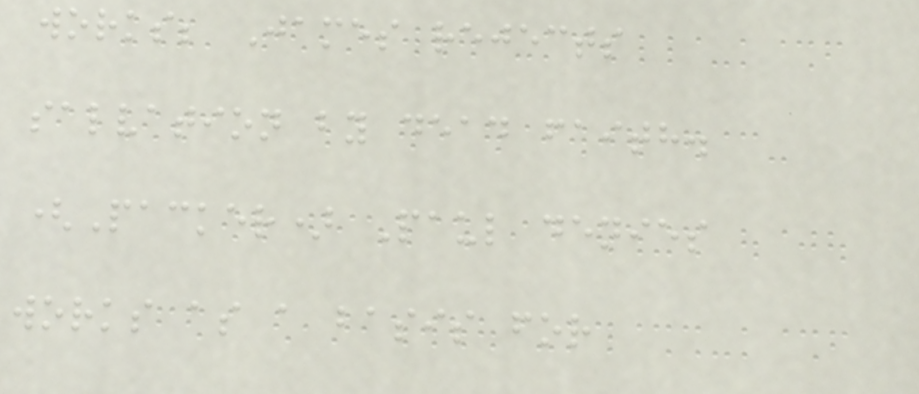works; James rejects
salvation by dead faith.
(Packer) Paul denies
works as a basis for
